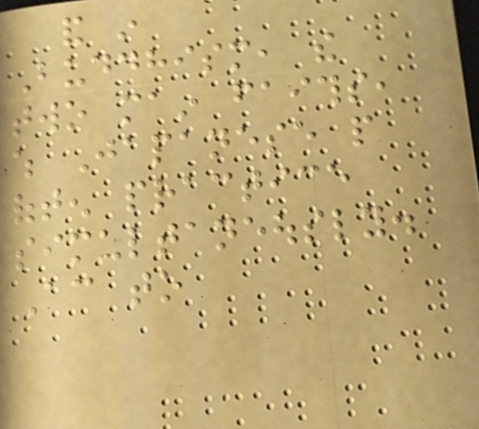and in
Buddhism, the
two main faiths,
which Japanese people
often practice
simultaneously.
According to
